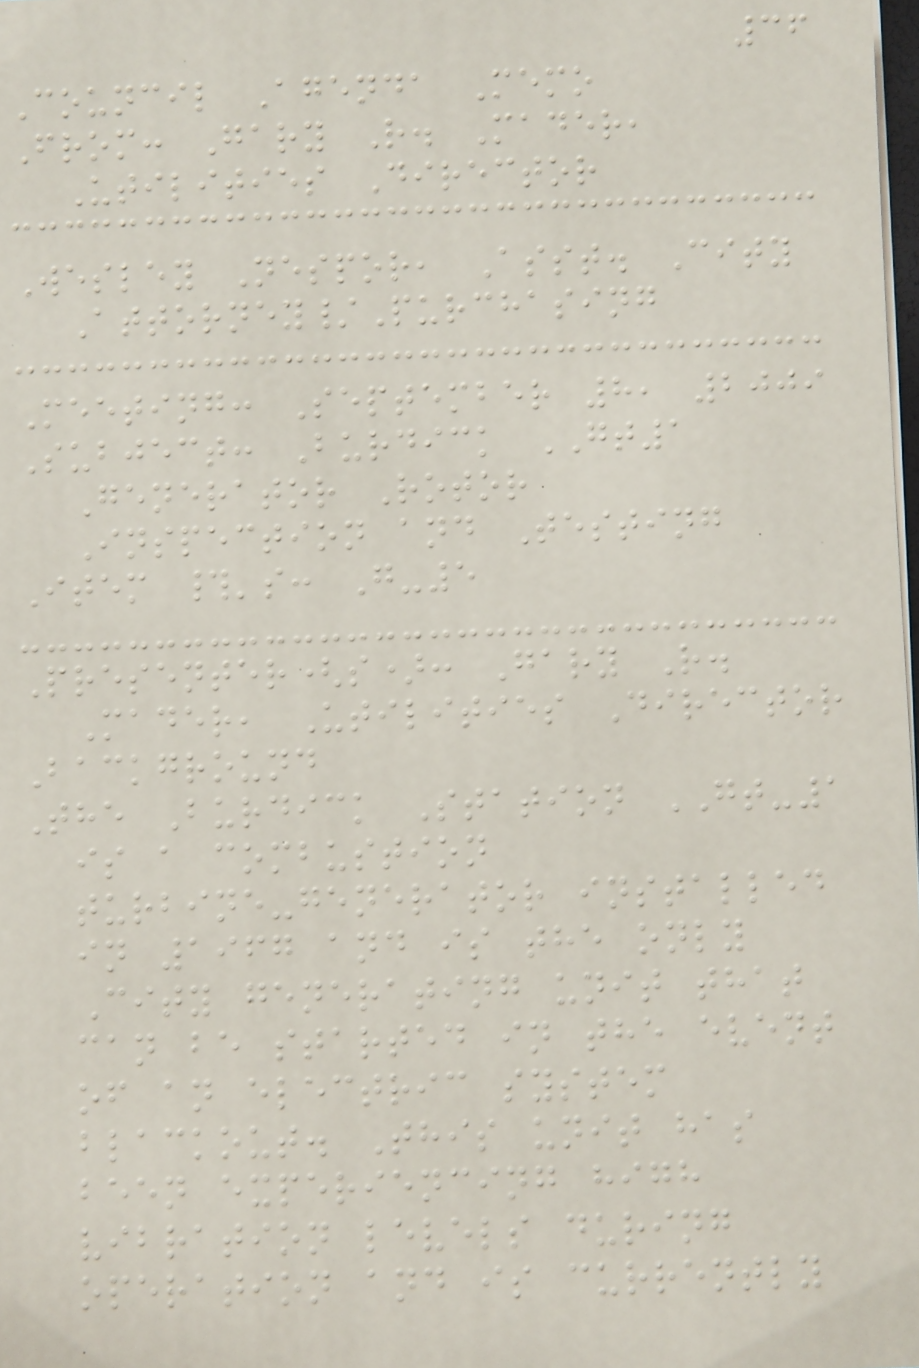36
Council Agenda Memo
From: Gary R. Mader,
Utilities Director
Wesley Nespor, Asst. City
Attorney/Purchasing
Meeting: September 8, 2009
Subject: Burdick GT1
Generator Rotor
Inspection and Testing
Item #'s: G-5
Presenter(s): Gary R.
Mader, Utilities Director
Background
The Burdick Station GT-1
is a combustion
turbine-generator installed
in 1967 and is the only
City generating unit that
can be started in the event
of an electric system
blackout. This unit has
been experiencing high
vibration levels during
operation and is currently
